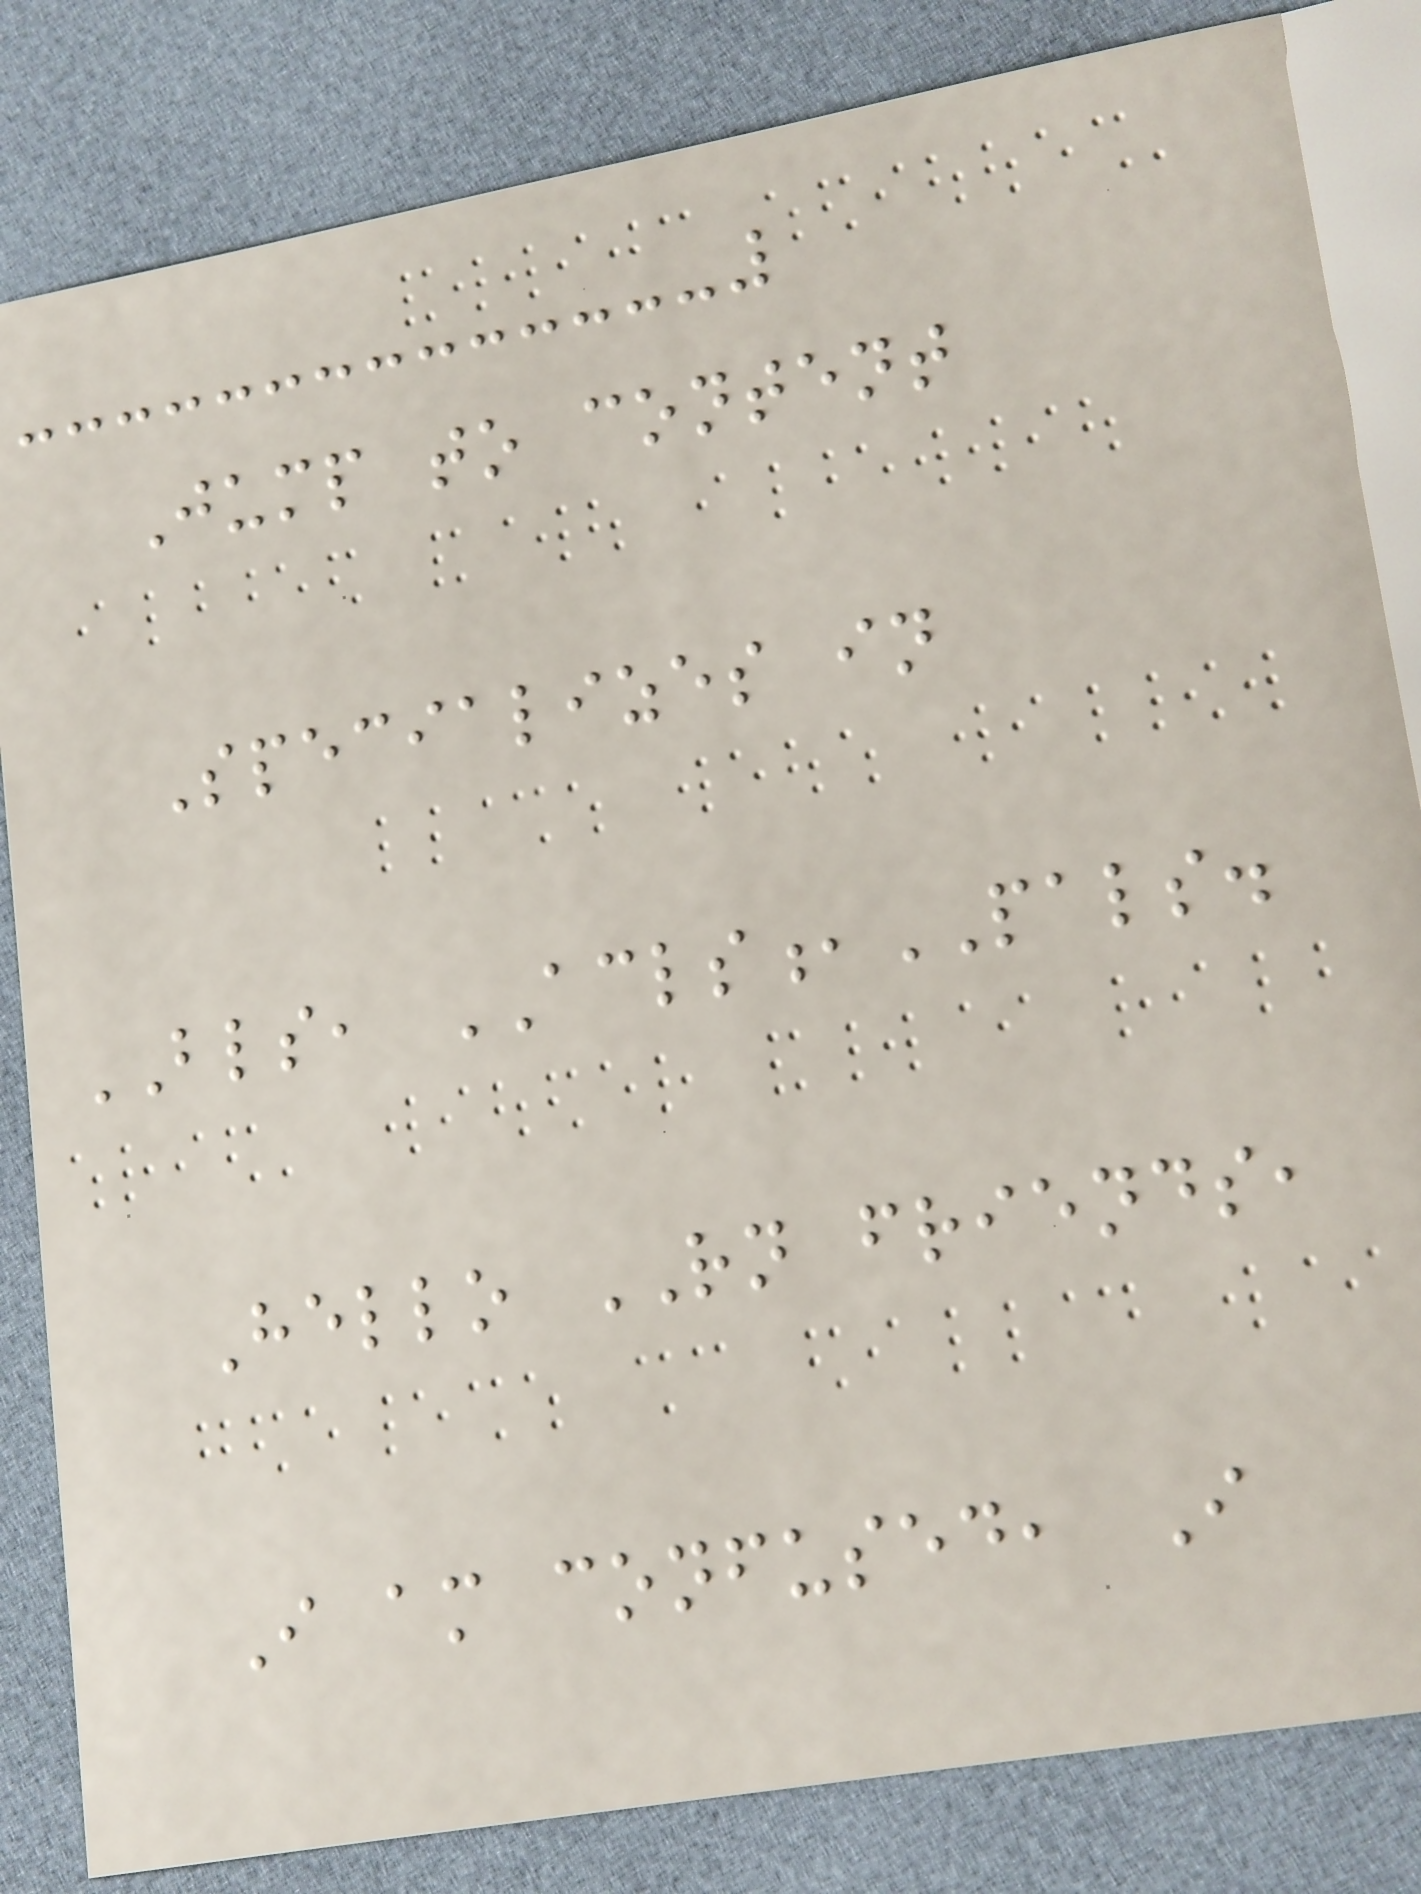Jump to content
Specializes in
BLS, ACLS,PALS.
Hello RN friends,
I am confused, I
